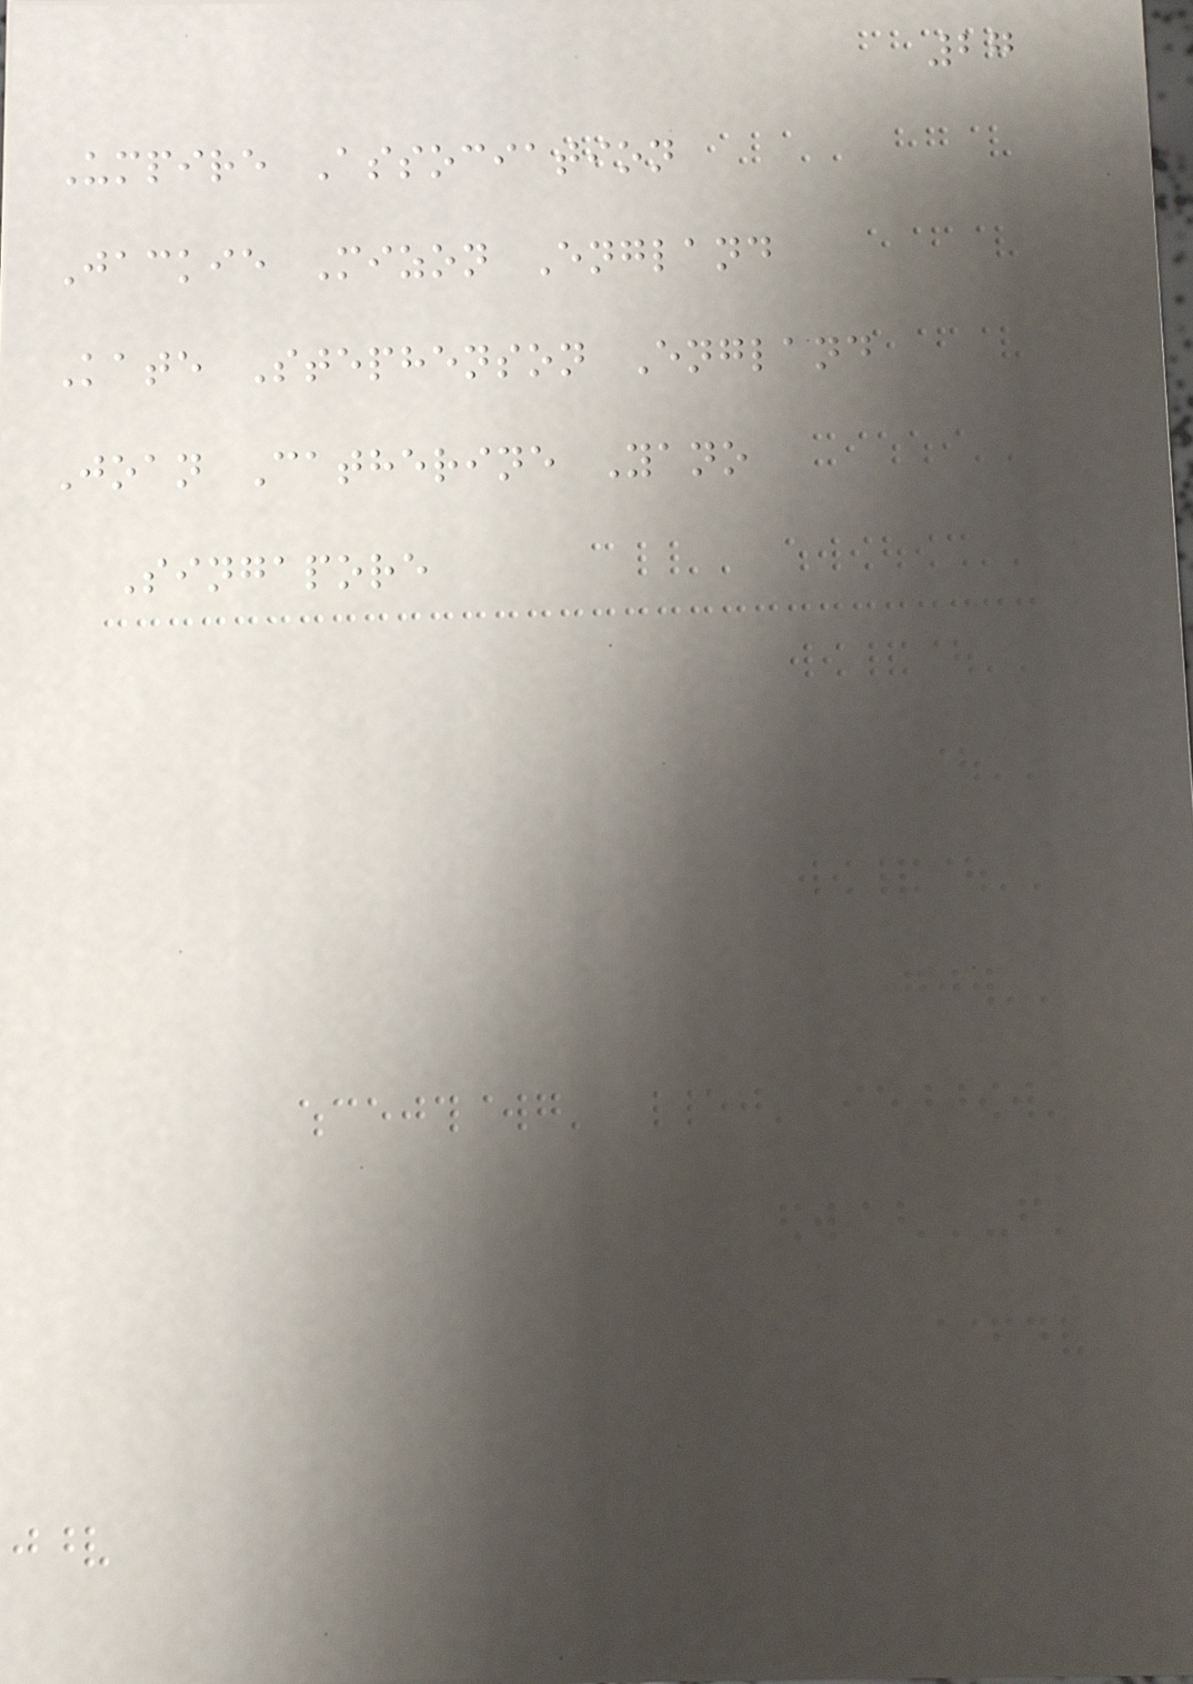27
Umpire Association
Jackie Mizon England
Kate Stephenson England
Joan Catherine Yano
Singapore
